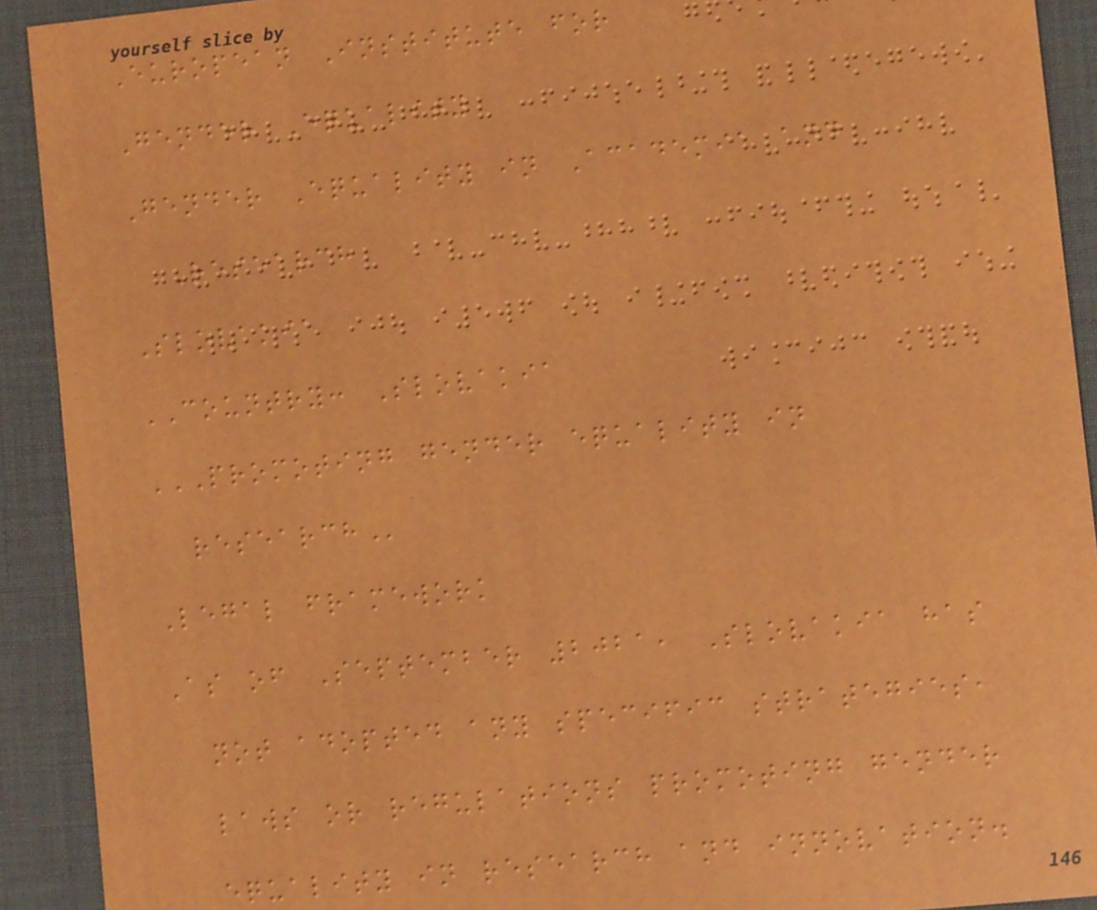European Institute for
Gender Equality
Gender Equality in Academia and
Research
Slovakia
COUNTRY: Slovakia
PROMOTING GENDER EQUALITY IN
RESEARCH
Legal framework
As of September 2021, Slovakia has
not adopted any specific strategies,
laws or regulations promoting gender
equality in research and innovation.
